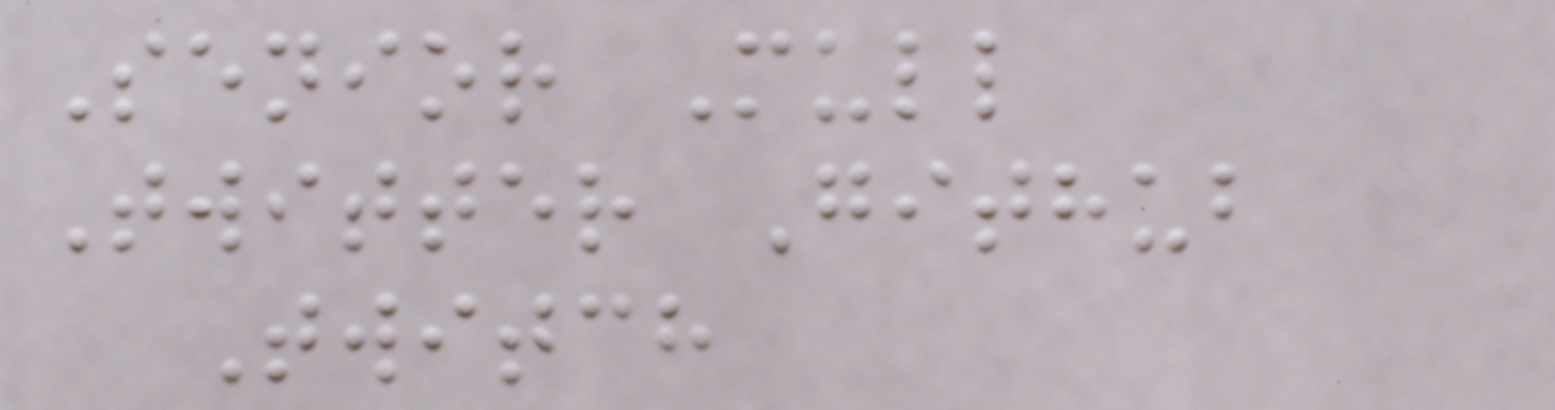Senior Mull
Twitter Github
Twitch
